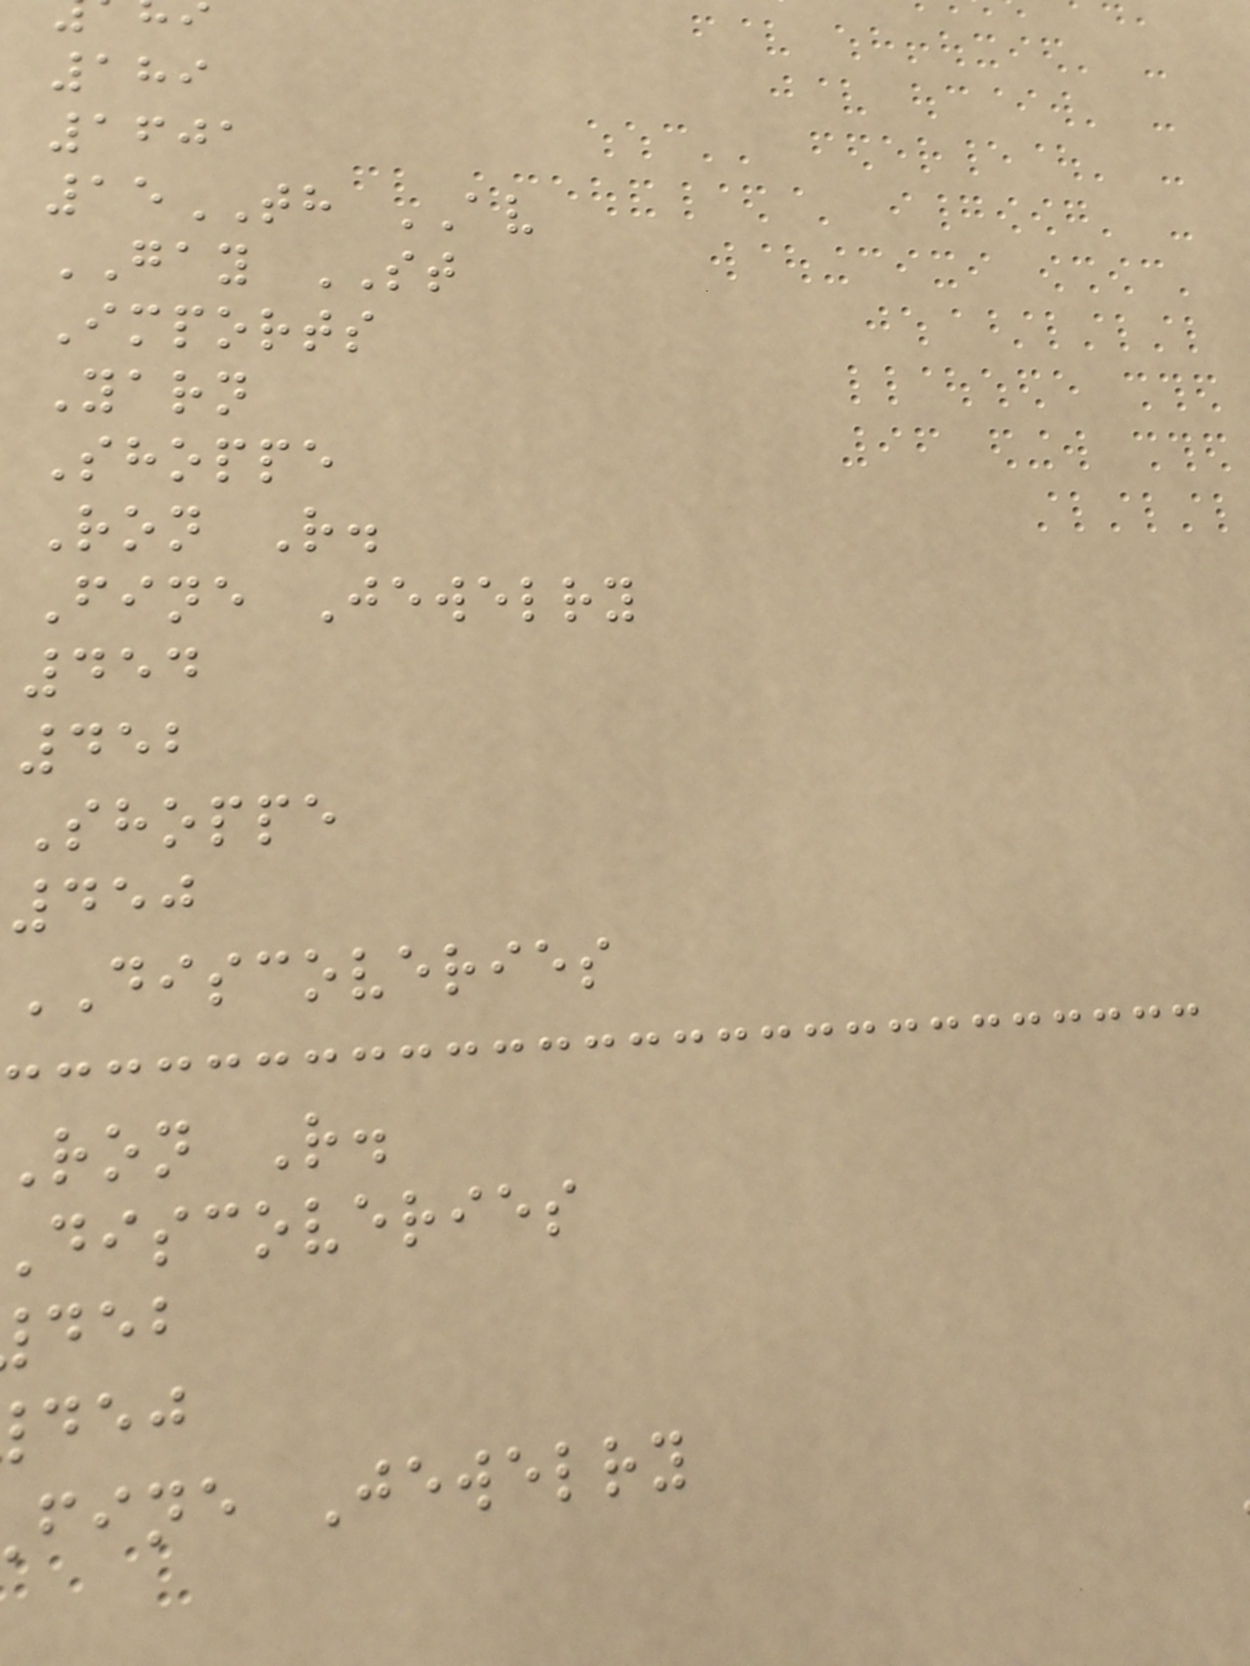189
1601
15TH AV
GAY ST
Imports
Yarn
Shoppe
Ron R.
Fine Jewelry
454
452
Shoppe
450
DISCOVERIES
ron R.
discoveries
fine Jewelry
